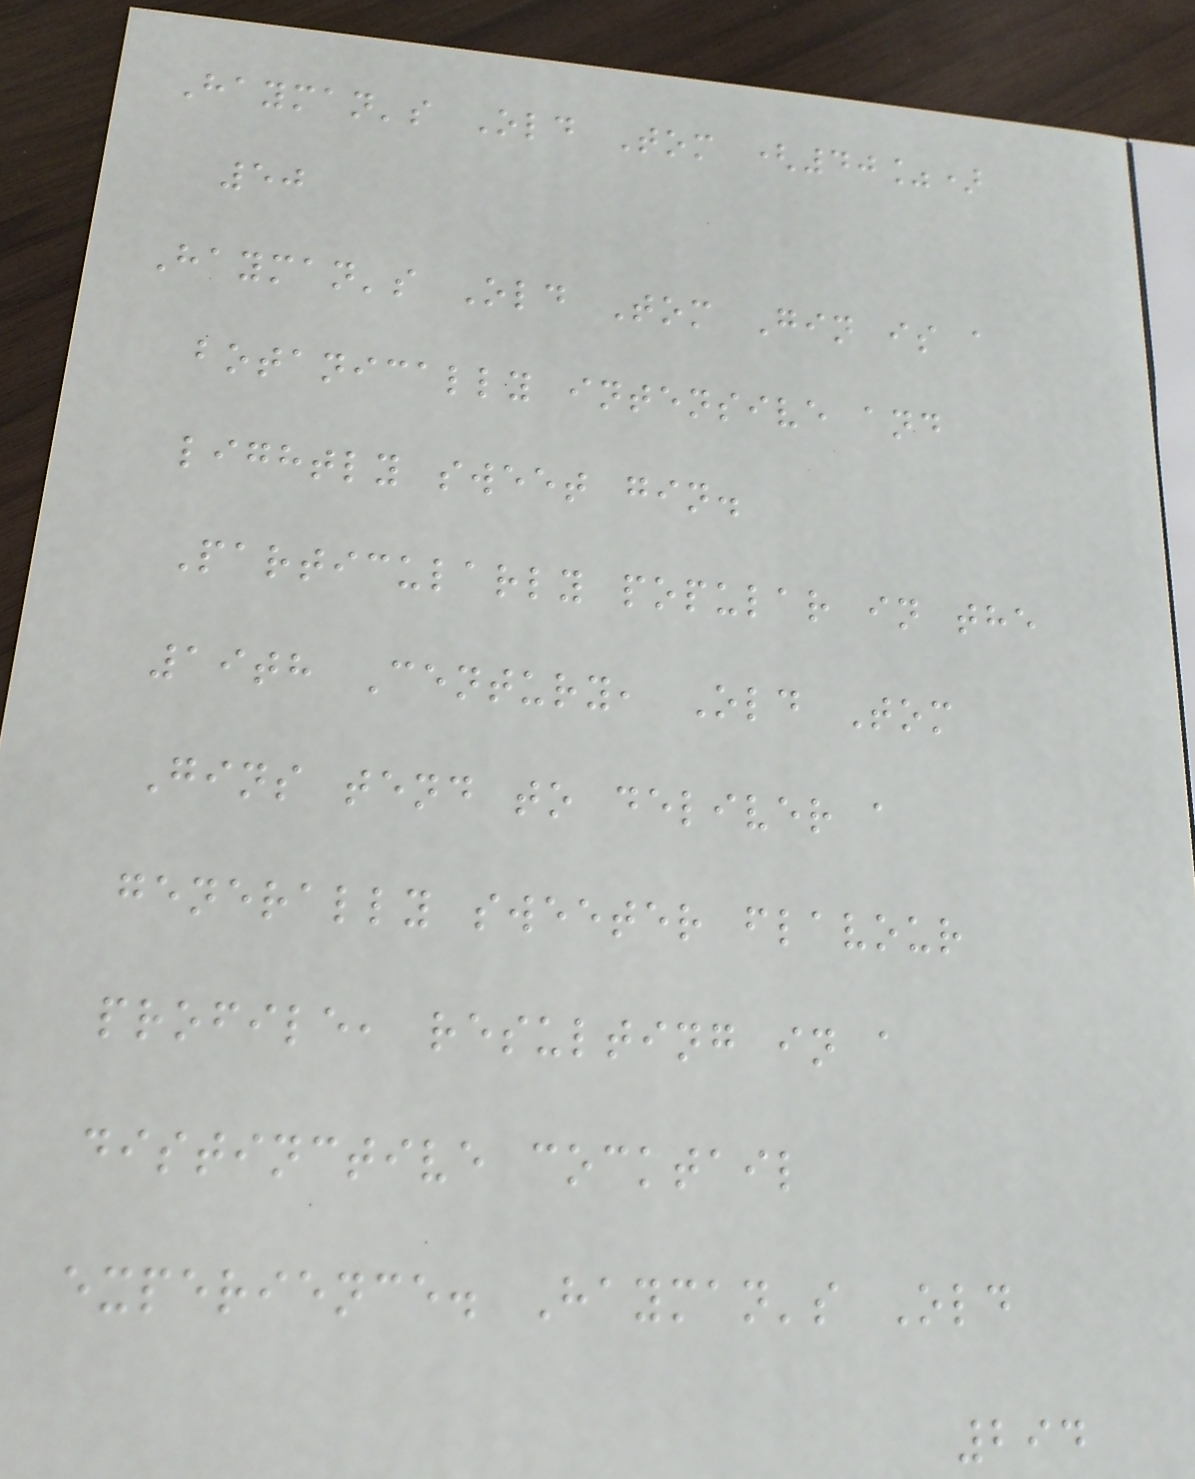Hayman's Old Tom (40%)
50
Hayman's Old Tom Gin is a
botanically intensive and
lightly sweet gin.
Particularly popular in the
19th Century, Old Tom
Gins tend to deliver a
generally sweeter flavour
profile, resulting in a
distinctive cocktail
experience. Hayman's Old
294
